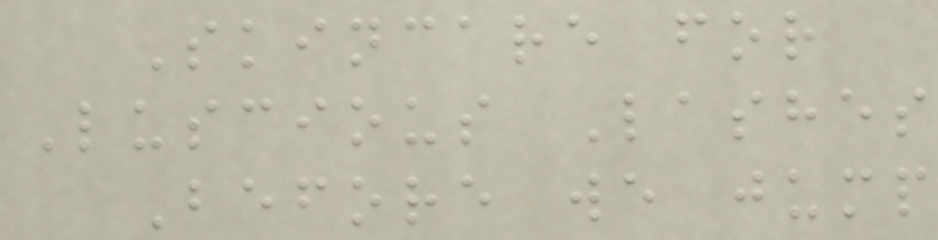Skincare for
Luscious Lashes
Before we jump
